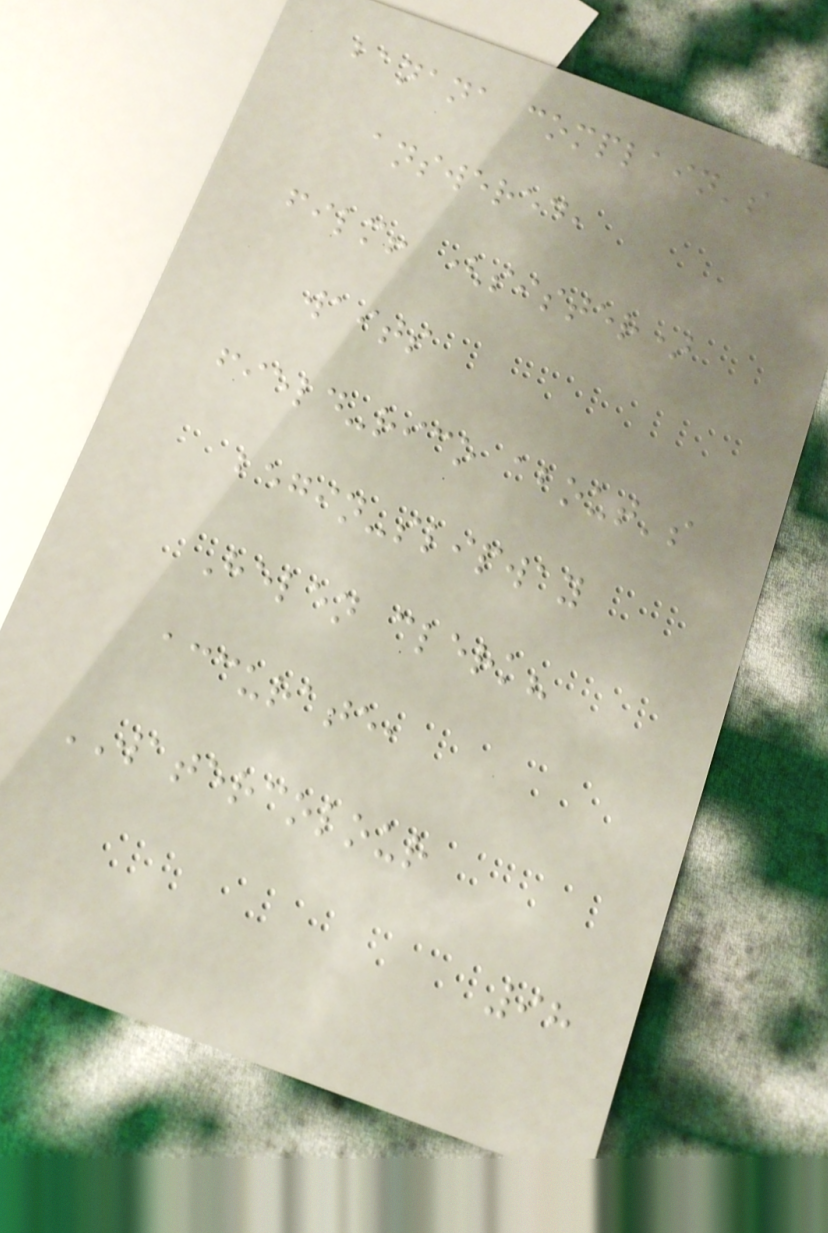banana complain's
answered,
film! (sister)
waits
field-rico about's
begin-slipway
Helen clerk?
accurate,
WATERCOLOUR
98
